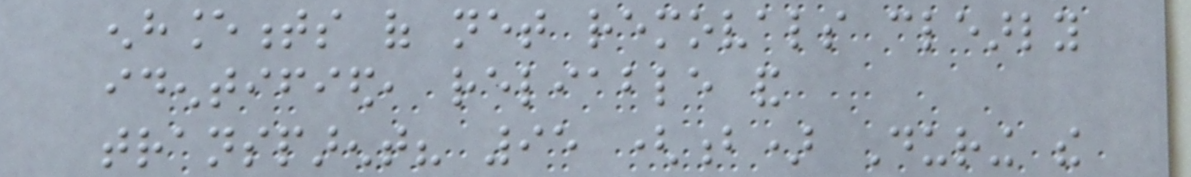enhancements of net removals clearly
identified, reliable and
transparent? 95 (b) During the
